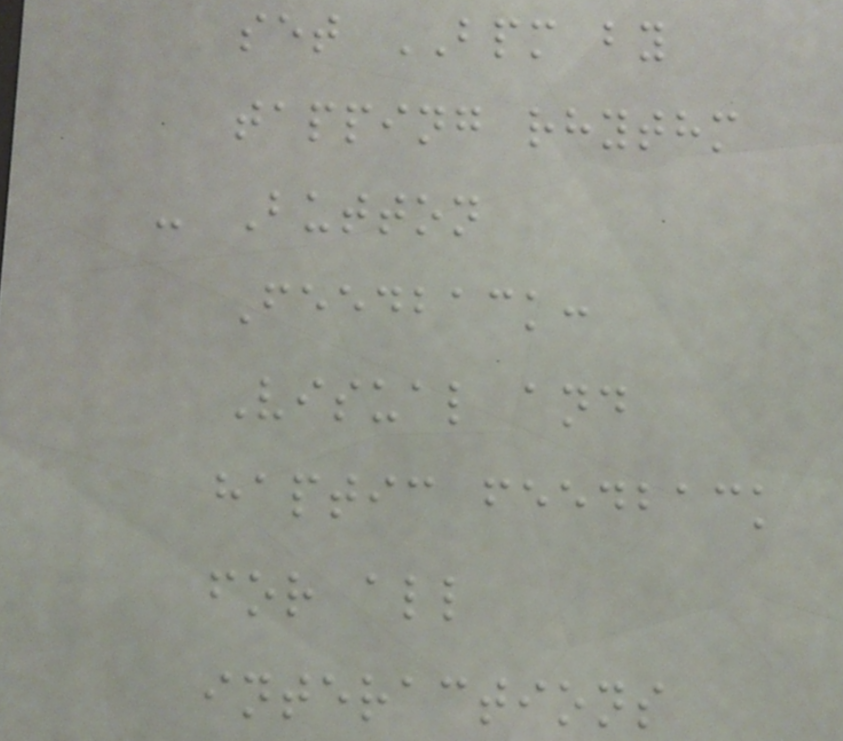set BPM by
tapping rhythm
- Button
Feedback:
Visual and
haptic feedback
for all
interactions
